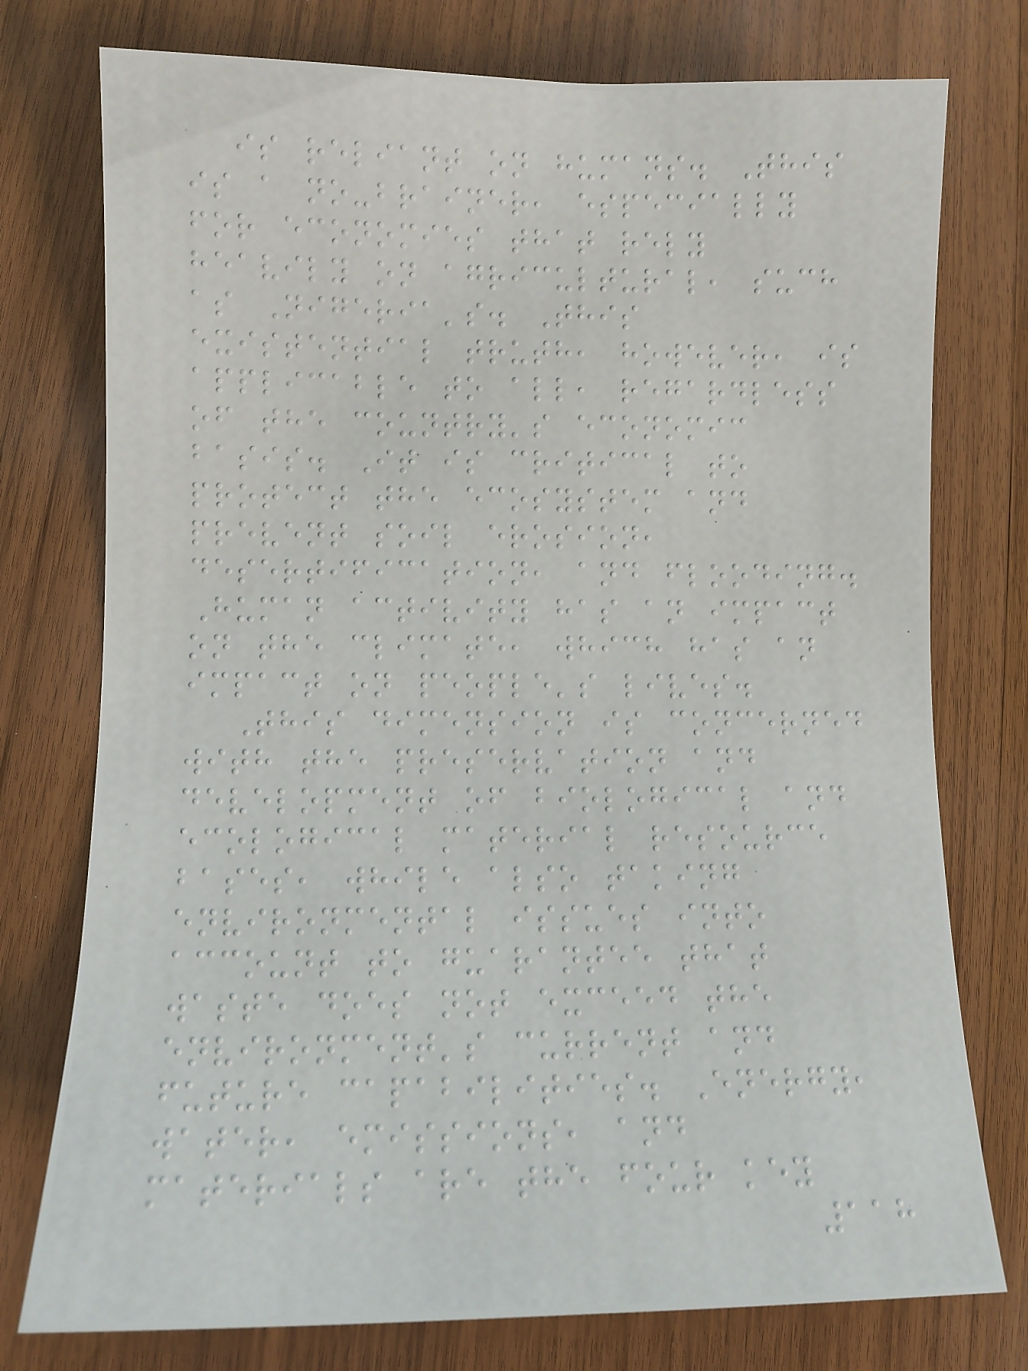is reliant on humans. This
is a no-brainer, especially
for economies that rely
heavily on agricultural, such
as Nigeria's. This
existential truth, however, is
applicable to all, regardless
of the country's economic
basis. It is critical to
protect the ecosystem and
prevent soil erosion,
desertification, and flooding.
Human activity has an impact
on the climate, which has an
impact on people's lives.
This dimension is concerned
with the preservation and
development of biological and
ecological material resource
bases, while also taking
environmental issues into
account to guarantee that
waste does not exceed the
environment's current and
future capabilities. Energy,
water, emissions, and
materials are the four key
118
